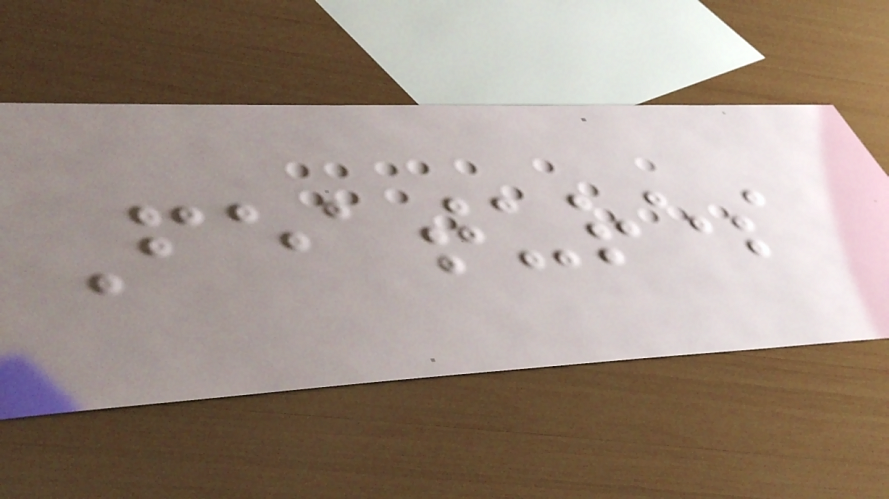Features
